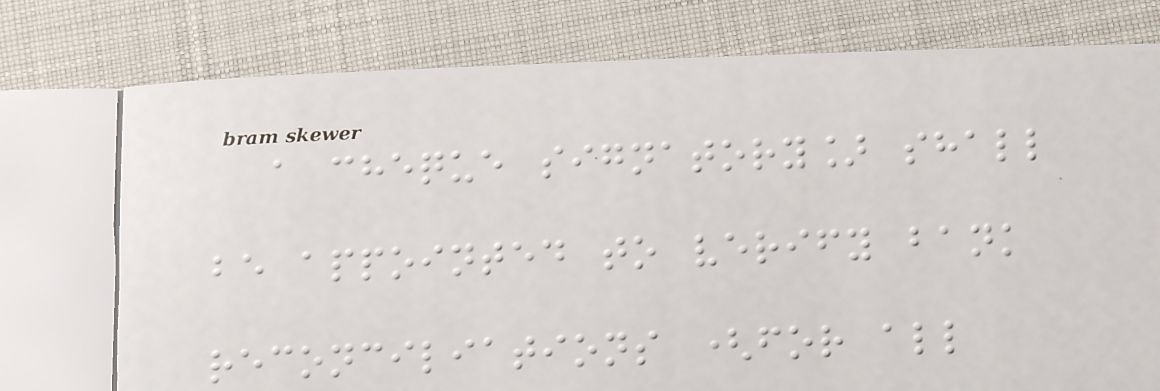a cheque signatory] shall
be appointed to verify bank
reconciliations (for all
